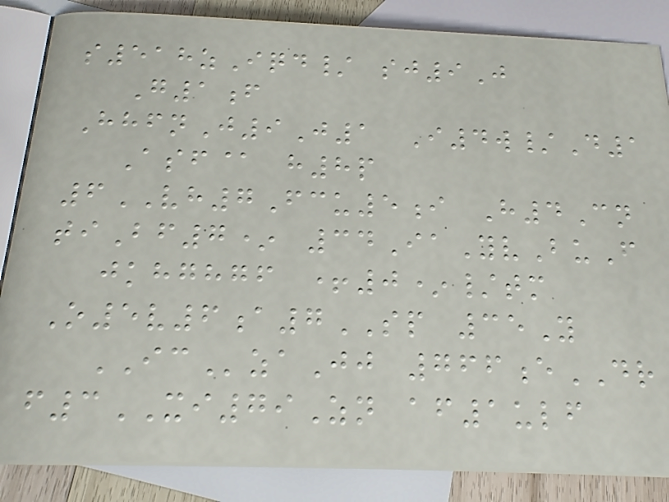s518zIqd/ sj9J
G1f
HhfnJ9J1 I4w/D1
Asf@ h8p
6VH7Fcu5i H4Cn
tiBf7* 34IaYvBuF
jkhghgf +0*/tm
O5v6a7SP 35Y
ICzaJj 766eDR
f3XI79Zn af1ulf
